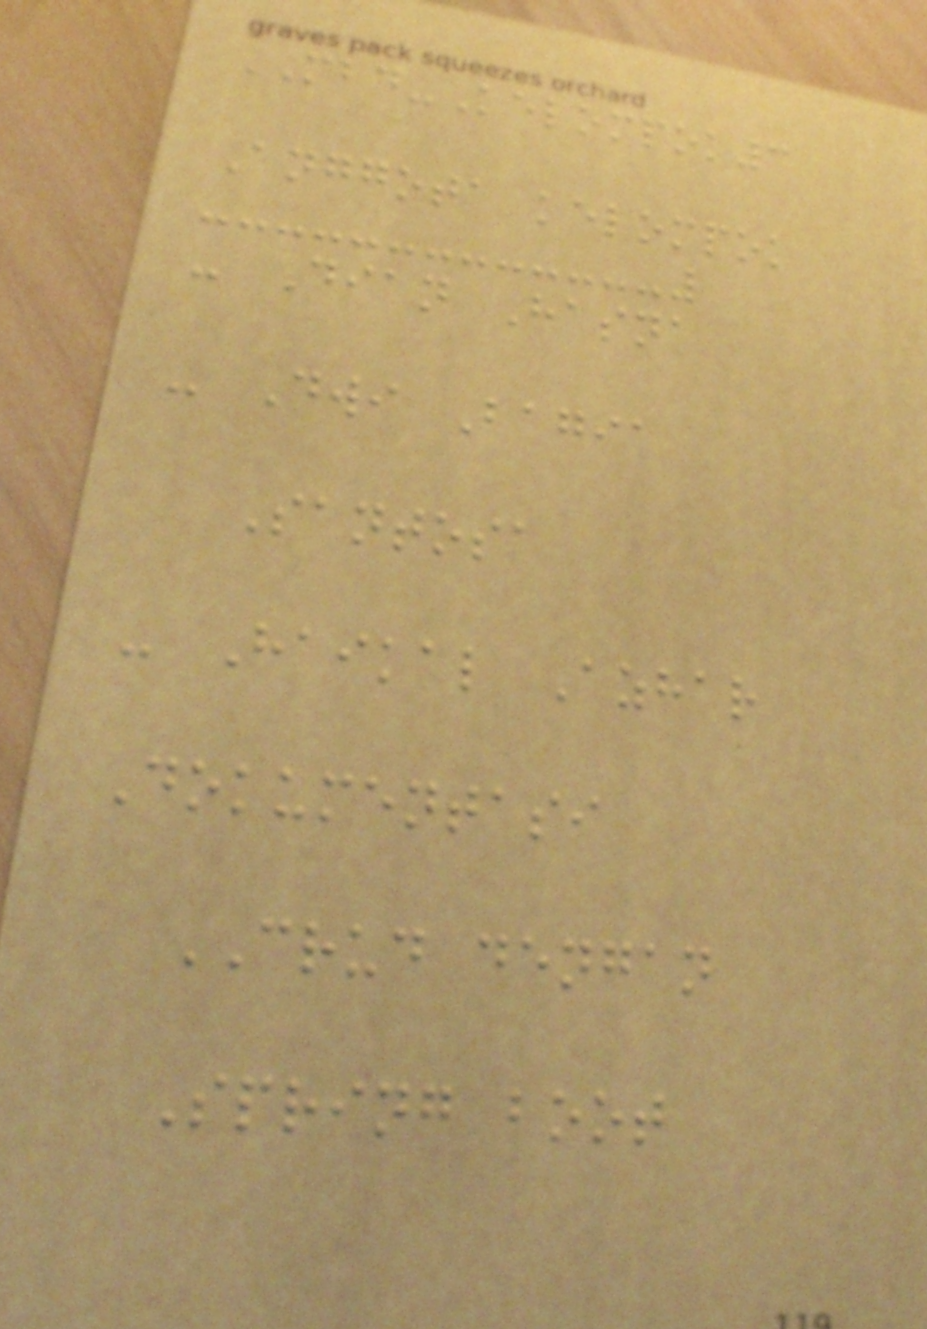MBD-Kelompok3
Anggota kelompok
- Dian Hasna
- Dwi Bagia
Santosa
- Haikal Azhar
Dokumentasi
CRUD dengan
Spring boot
